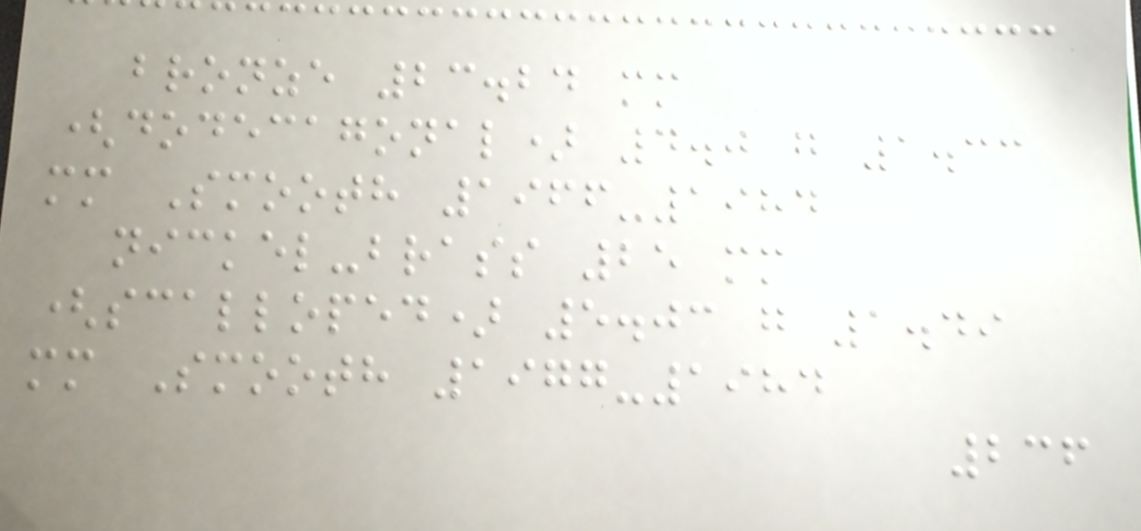bronze 23.24 mm
(dodecagonal) 4.0 g 1.33
mm Smooth 1966-1984
nickel-brass 25 mm
(scalloped) 5.03 g 1.49
mm Smooth 1977-1984
236
